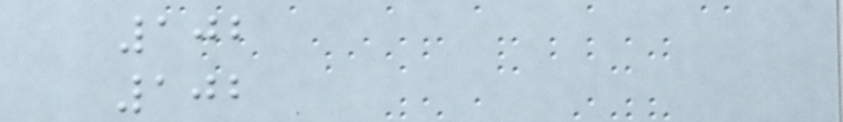102
102
